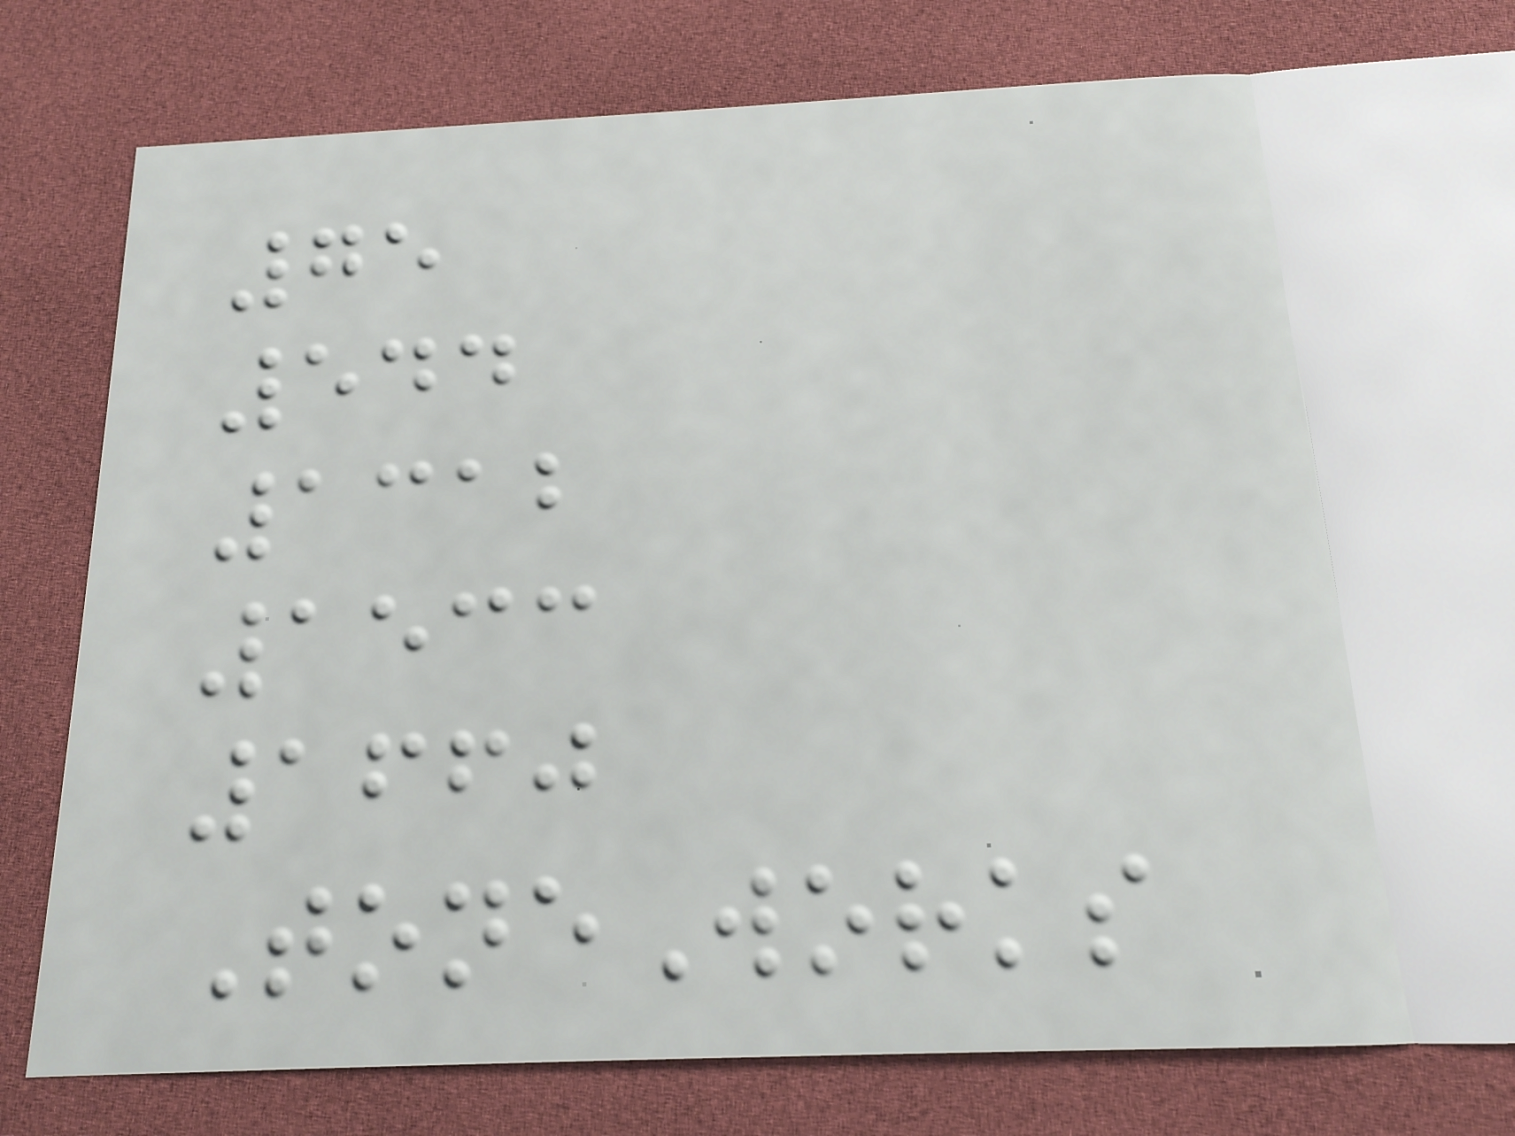75
544
1312
1533
1660
ToneWorks
